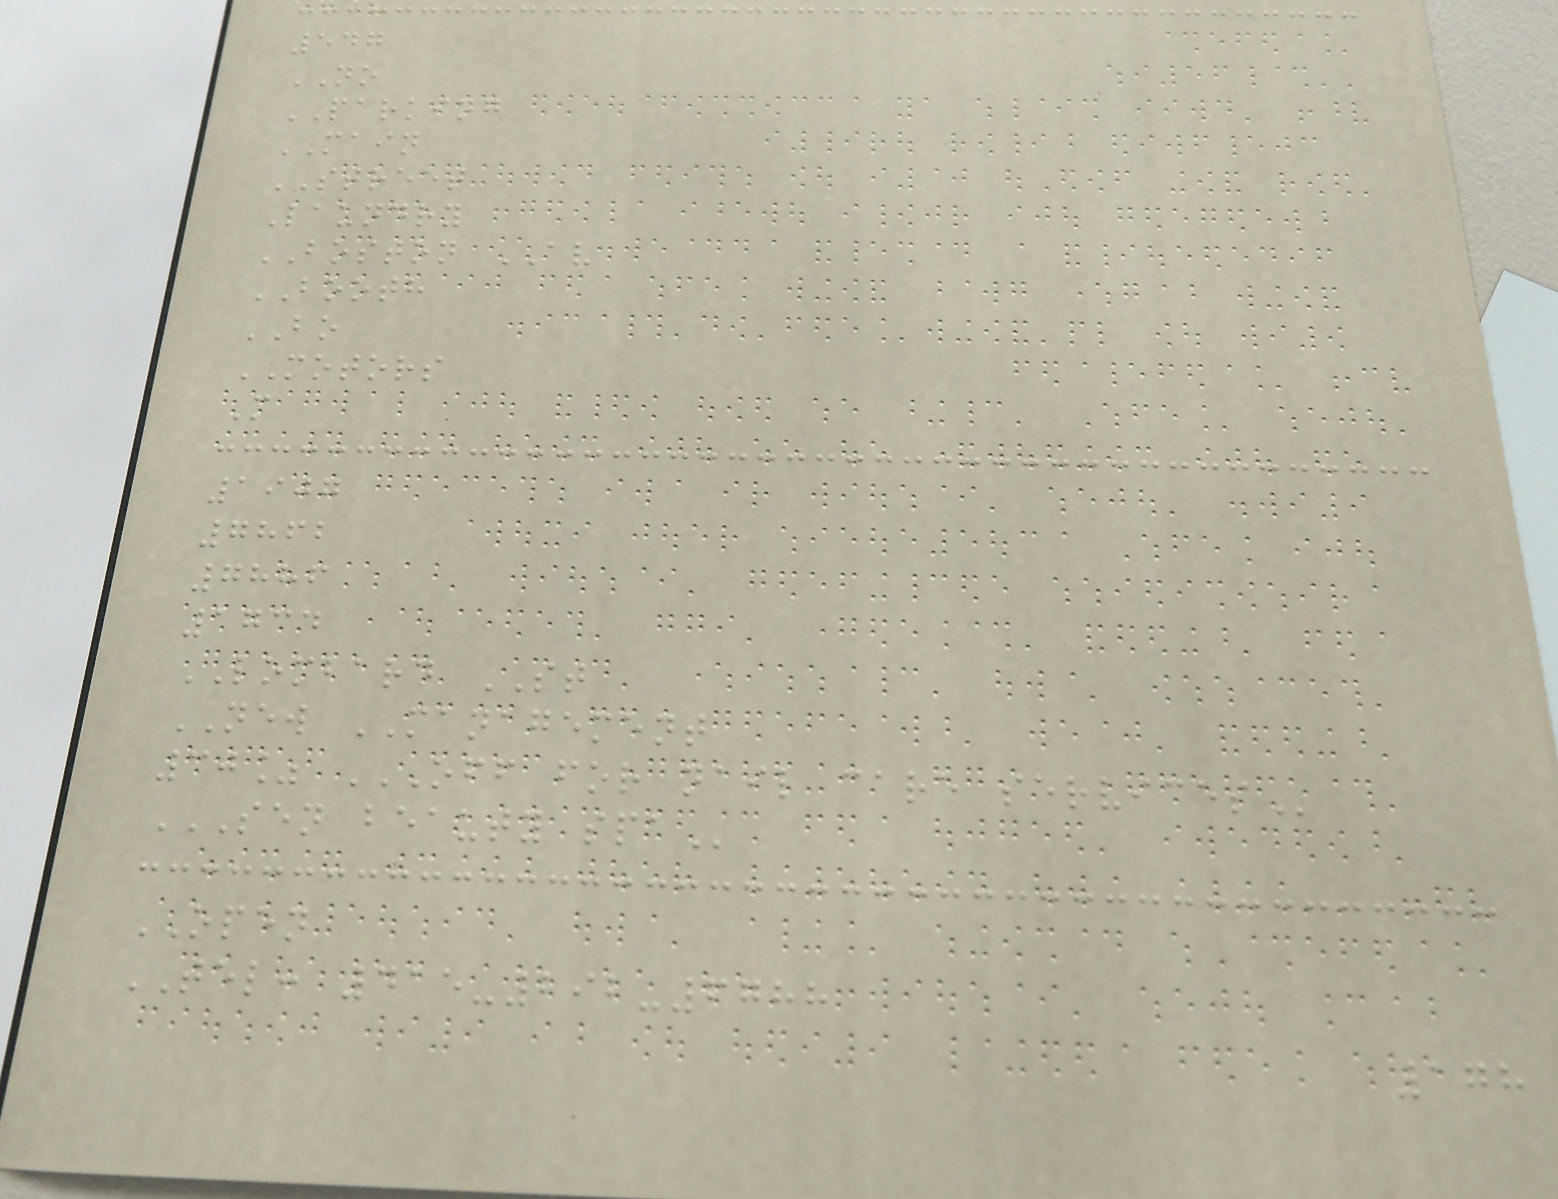547
NO
PARKING
MAIN
STREET
Laundry
BOSTON AV
BOOTH
BO
MOTORS
M
1907
7862
7886
1734
LOMBARD ST
NEW MANAGEMENT
30% OFF FOR NAIL CARE SERVICES
SEN BEAUTY SPA
OPEN
TEL: 415-292-6788
178
